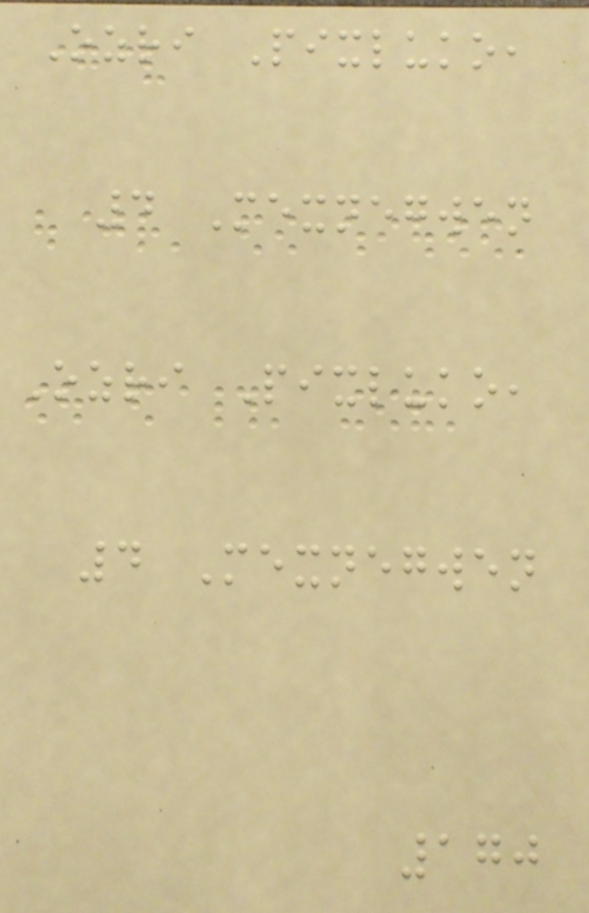Ozri Pixluko,
4 Mexnegwen
Ozri Pixluko,
4 Mexnegwen
170
